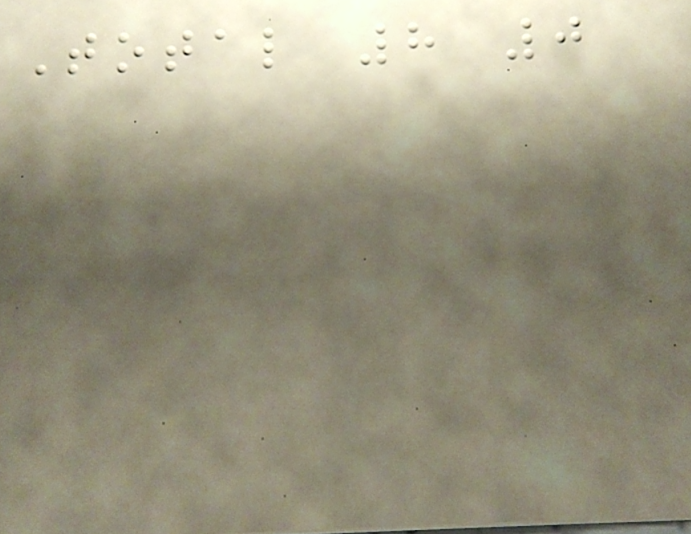Total 8 0
